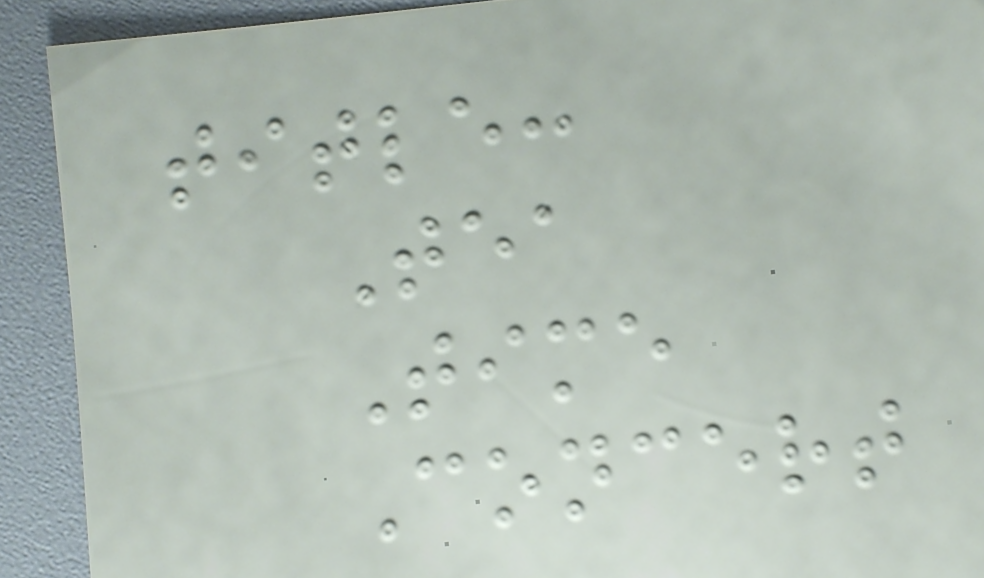title:
Tea
Time
Concert
